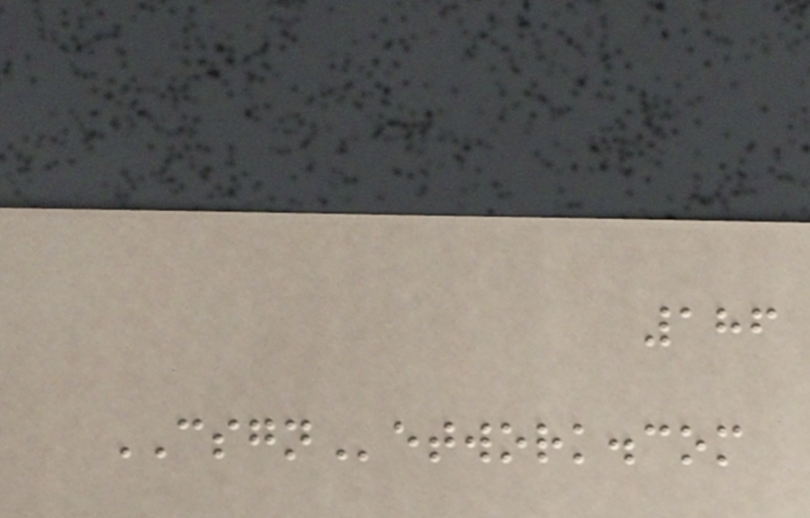186
CSGNetwork.com
